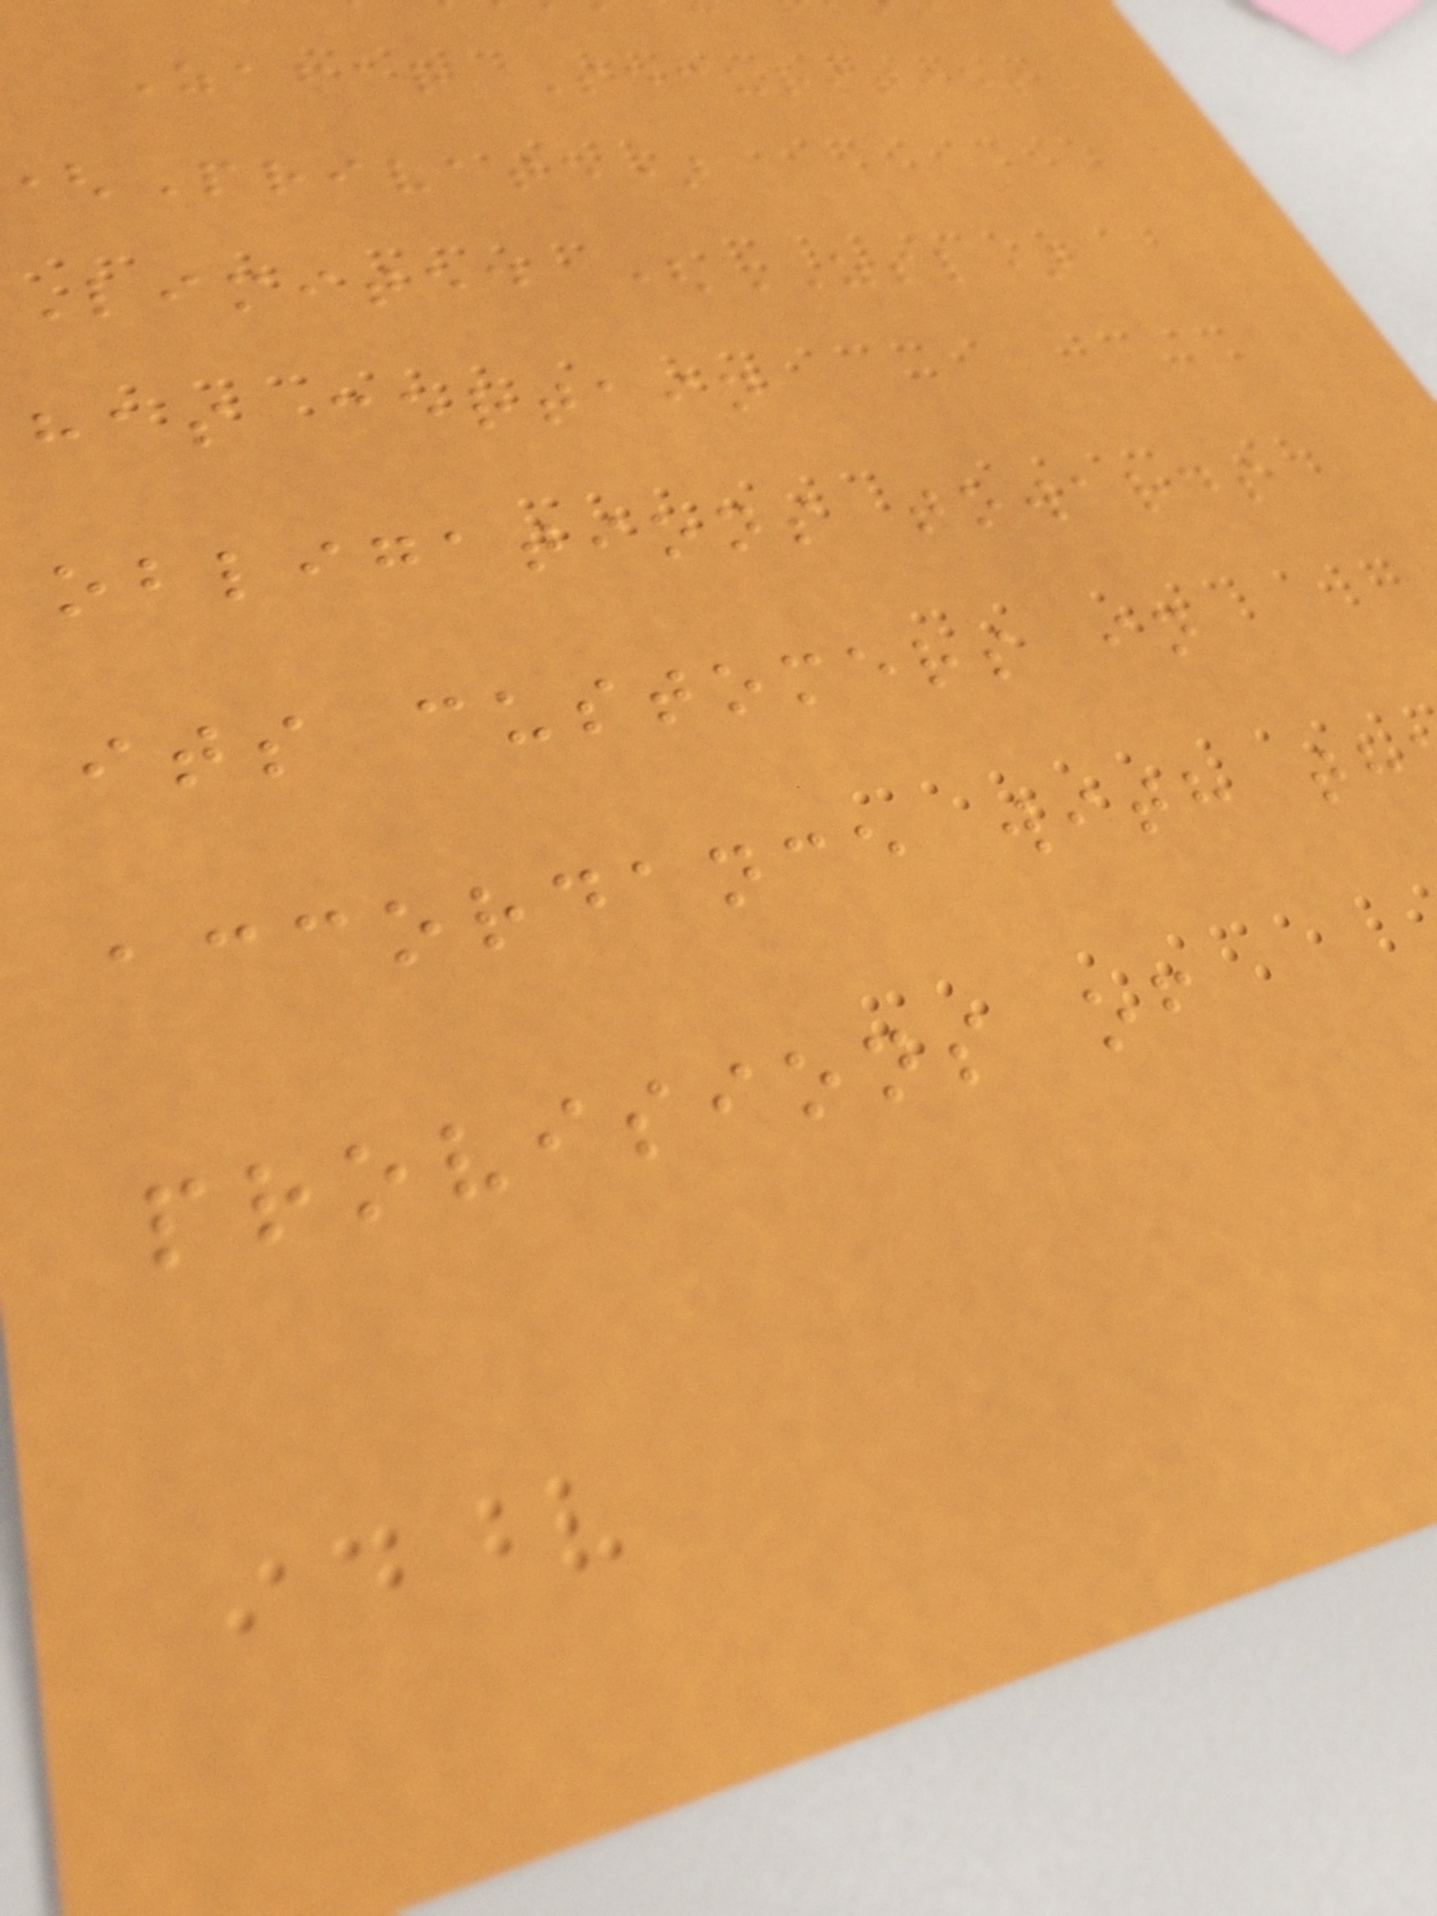Zafar Securities
Private)
Limited (ZSL)
has certain
obligations towards
its customers in
accordance with th
provisions of
